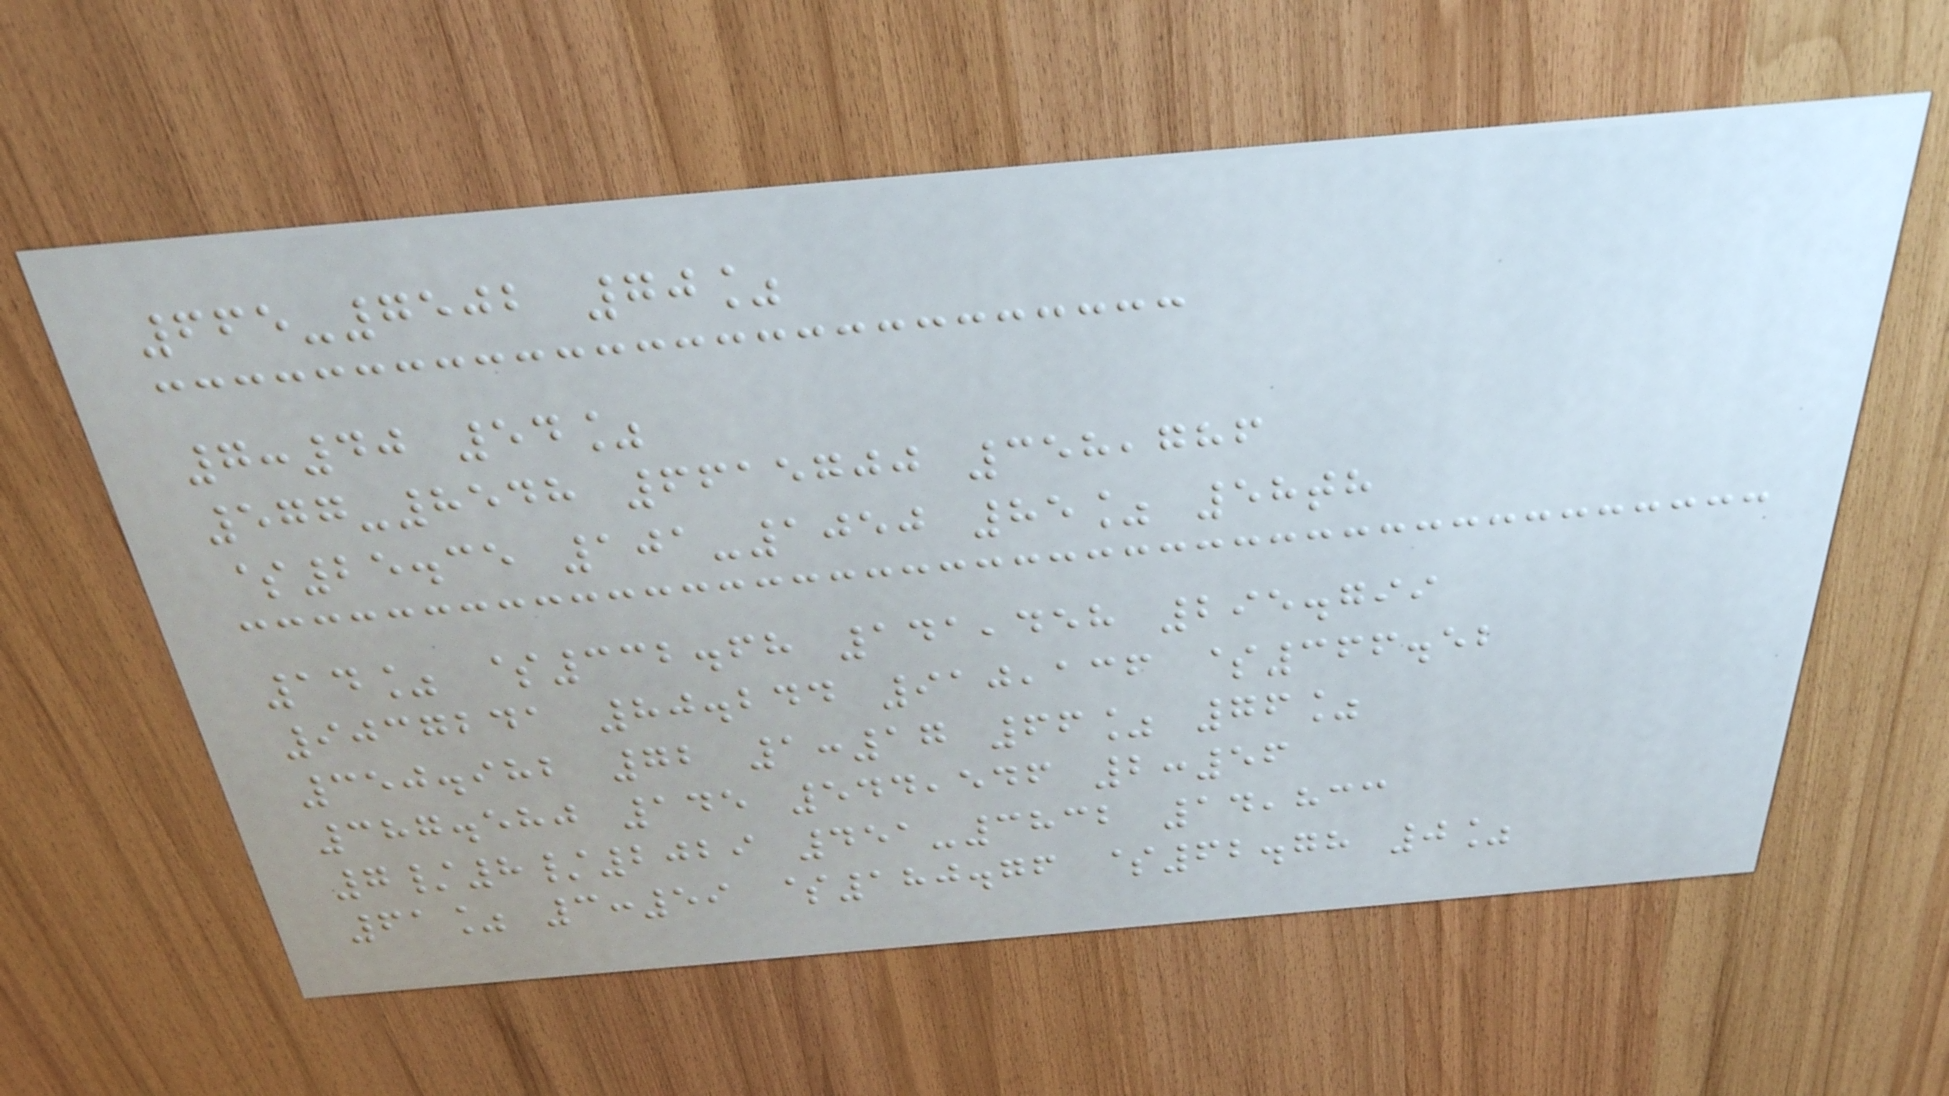665-7502 70%
7:40 54%
577-8548 6615700 358,786
$25.35 101-1050 85% 58th
14% $332.68 141,458 295.799
9037241 80.244 910,136 $366.52
350.982 72 1:17 66% 76%
387.580 145 544,546 2:56
7/8/2029 451-3832 14,833
61% 3:59 $180.76 $62.78 0%
